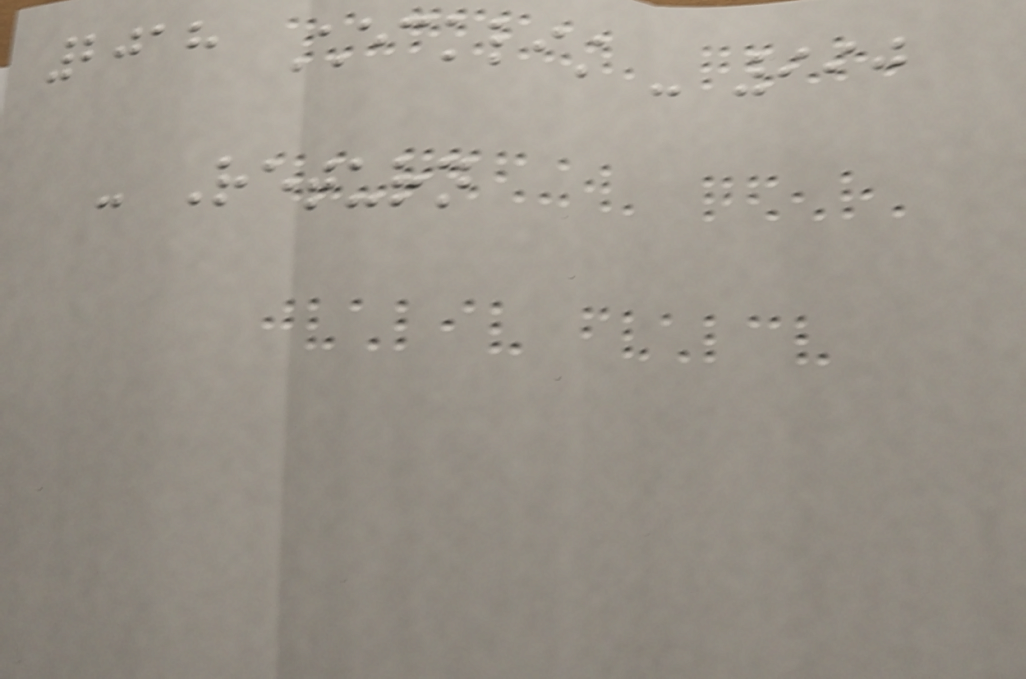2018 Checklist - 990
- Return
